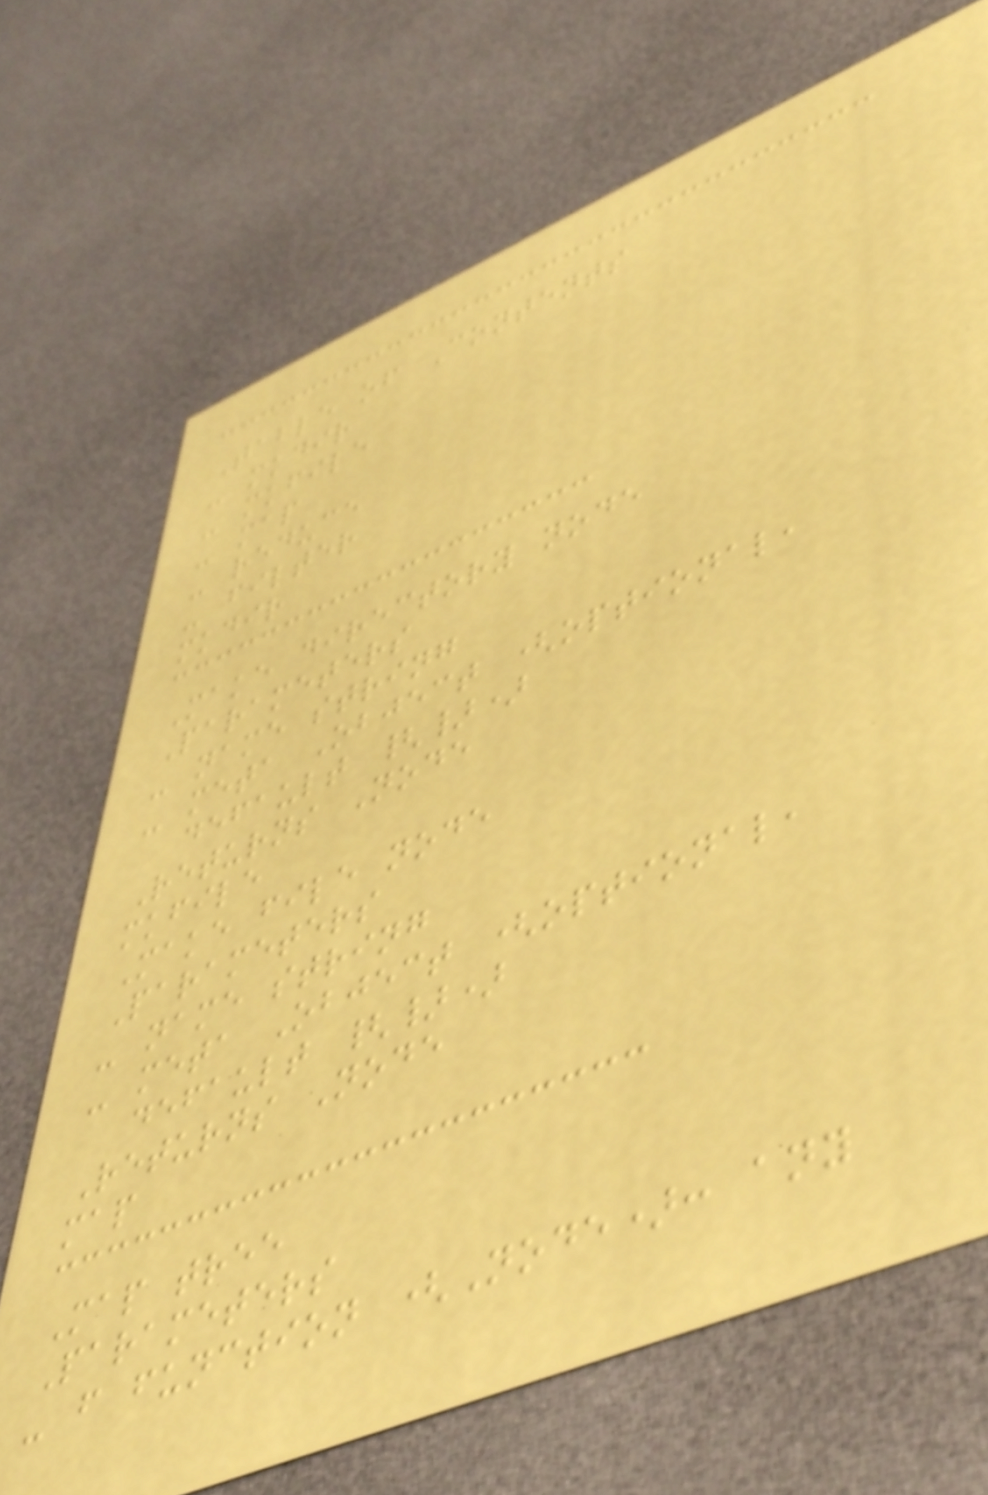Table of Contents
- mkdir
- mkfile
- map
- reduce
- filter
mkdir
Make directory node
Parameters
- name string
- meta Object (optional,
default {})
Returns Node
mkfile
Make file node
Parameters
- name string
- meta Object (optional,
default {})
Returns Node
map
Map tree
Parameters
- f function (Node): any
